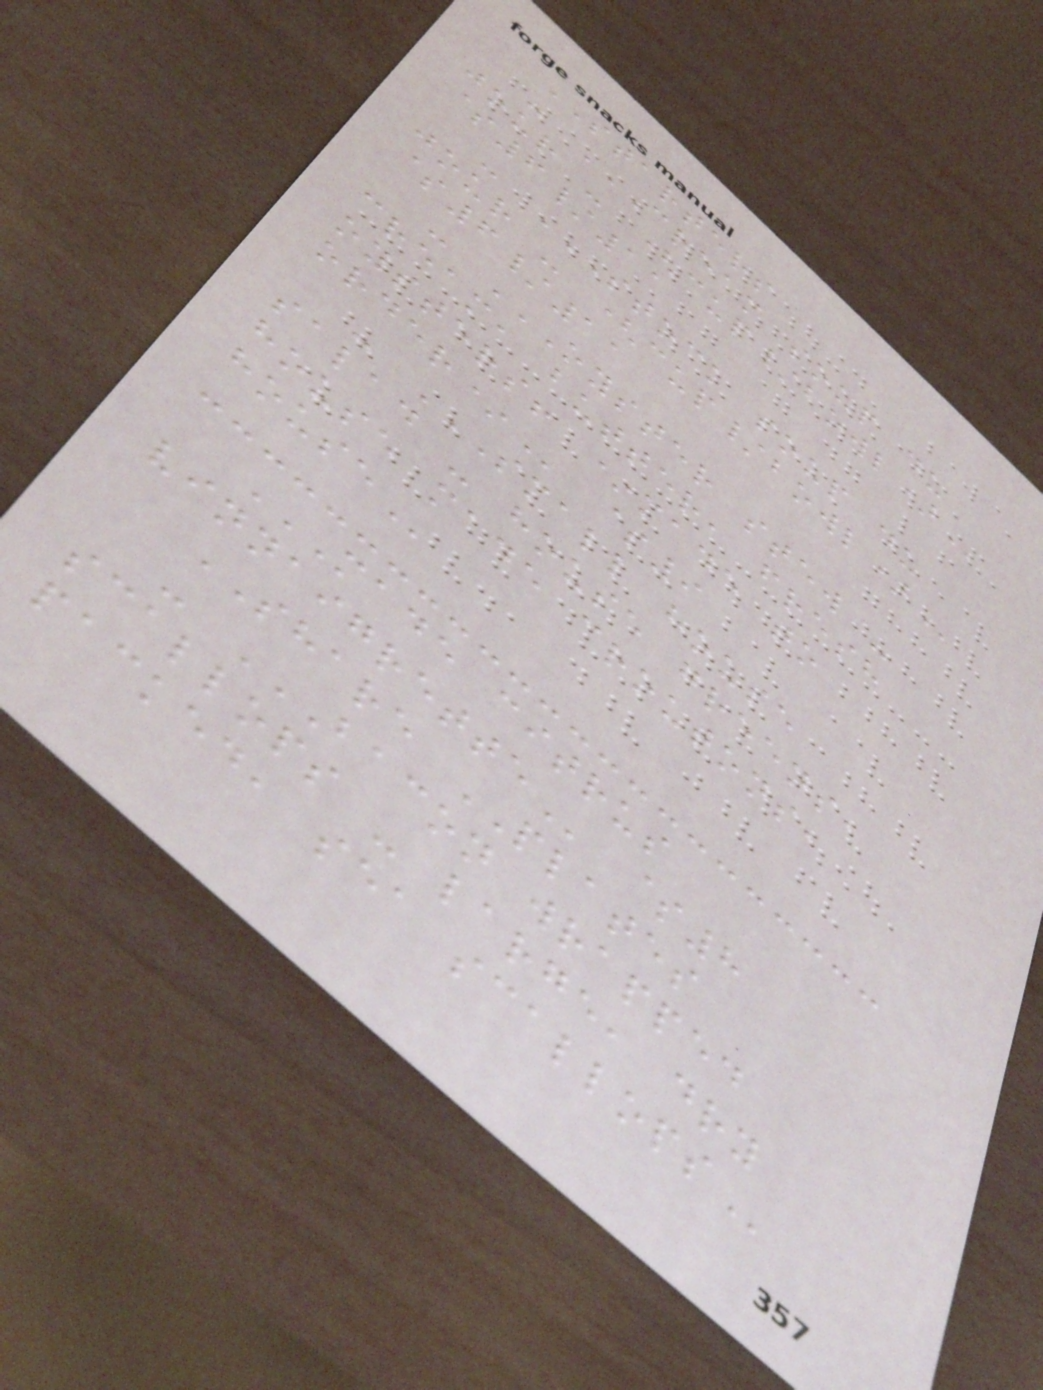STARTERS
- CREAM SOUP DU
JOUR - (CUP/BOWL)
$6/11
- STOCK SOUP DU
JOUR - (CUP/BOWL)
$6/11
- OYSTER STEW -
CREAM, BUTTER, FRESH
OYSTERS! *MADE TO
ORDER* $9
- SMALL HOUSE
SALAD - HOUSE GREENS,
HOUSE MADE CROUTONS,
HOUSE
MADE CITRUS
VINNAIGRETTE $8
SHARE PLATES
- BACON WRAPPED
SCALLOPS - LARGE, DRY
PACKED, SEA SCALLOPS
